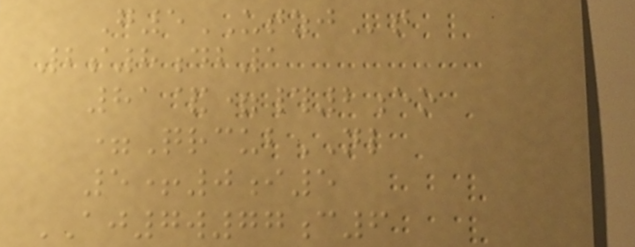G5UTZJt
2s8db1
81&=#2eo
=QrcubNL
5+0i5
AJ7w77c6
